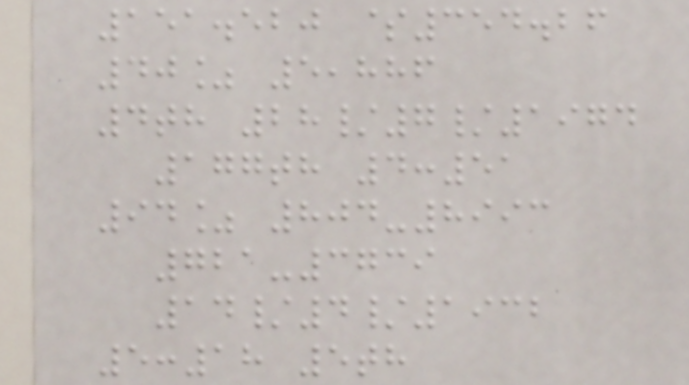151.520 $354.26
40% 5,886
4th 28/7/1974
177th 4:51
94% 804-8993
721-3739
14/4/1932
5:18 5th
